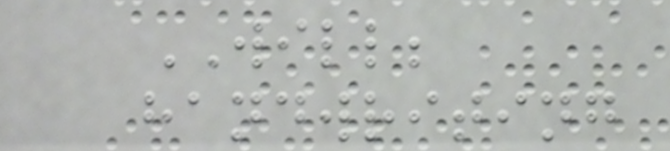WILL;
handwriting
